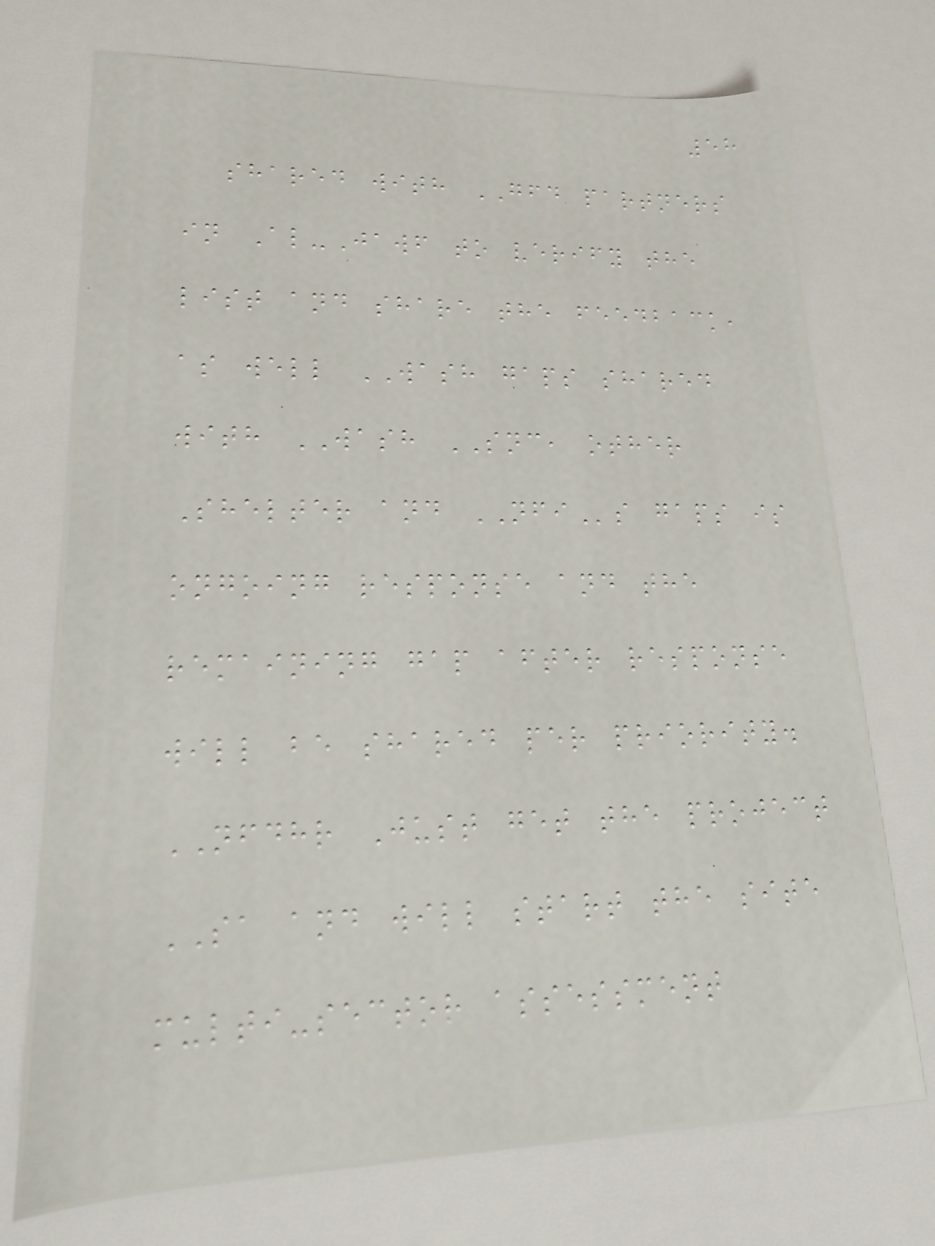58
shared with GFD partners
in Al-Jawf to verify the
list and share the feedback,
as well WASH gaps shared
with WASH SNC, other
Shelter and NFIs gaps is
ongoing response and the
remaining gap after response
will be shared per priority.
NFDHR Just get the project
SA and will start the site
multi-sector assessment
